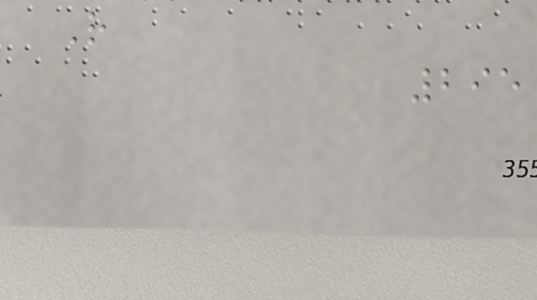R
295
